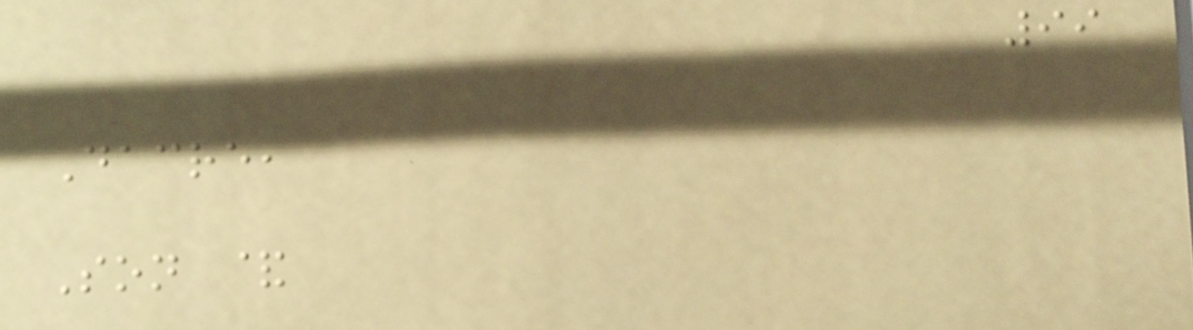99
Dacre,
Son &
